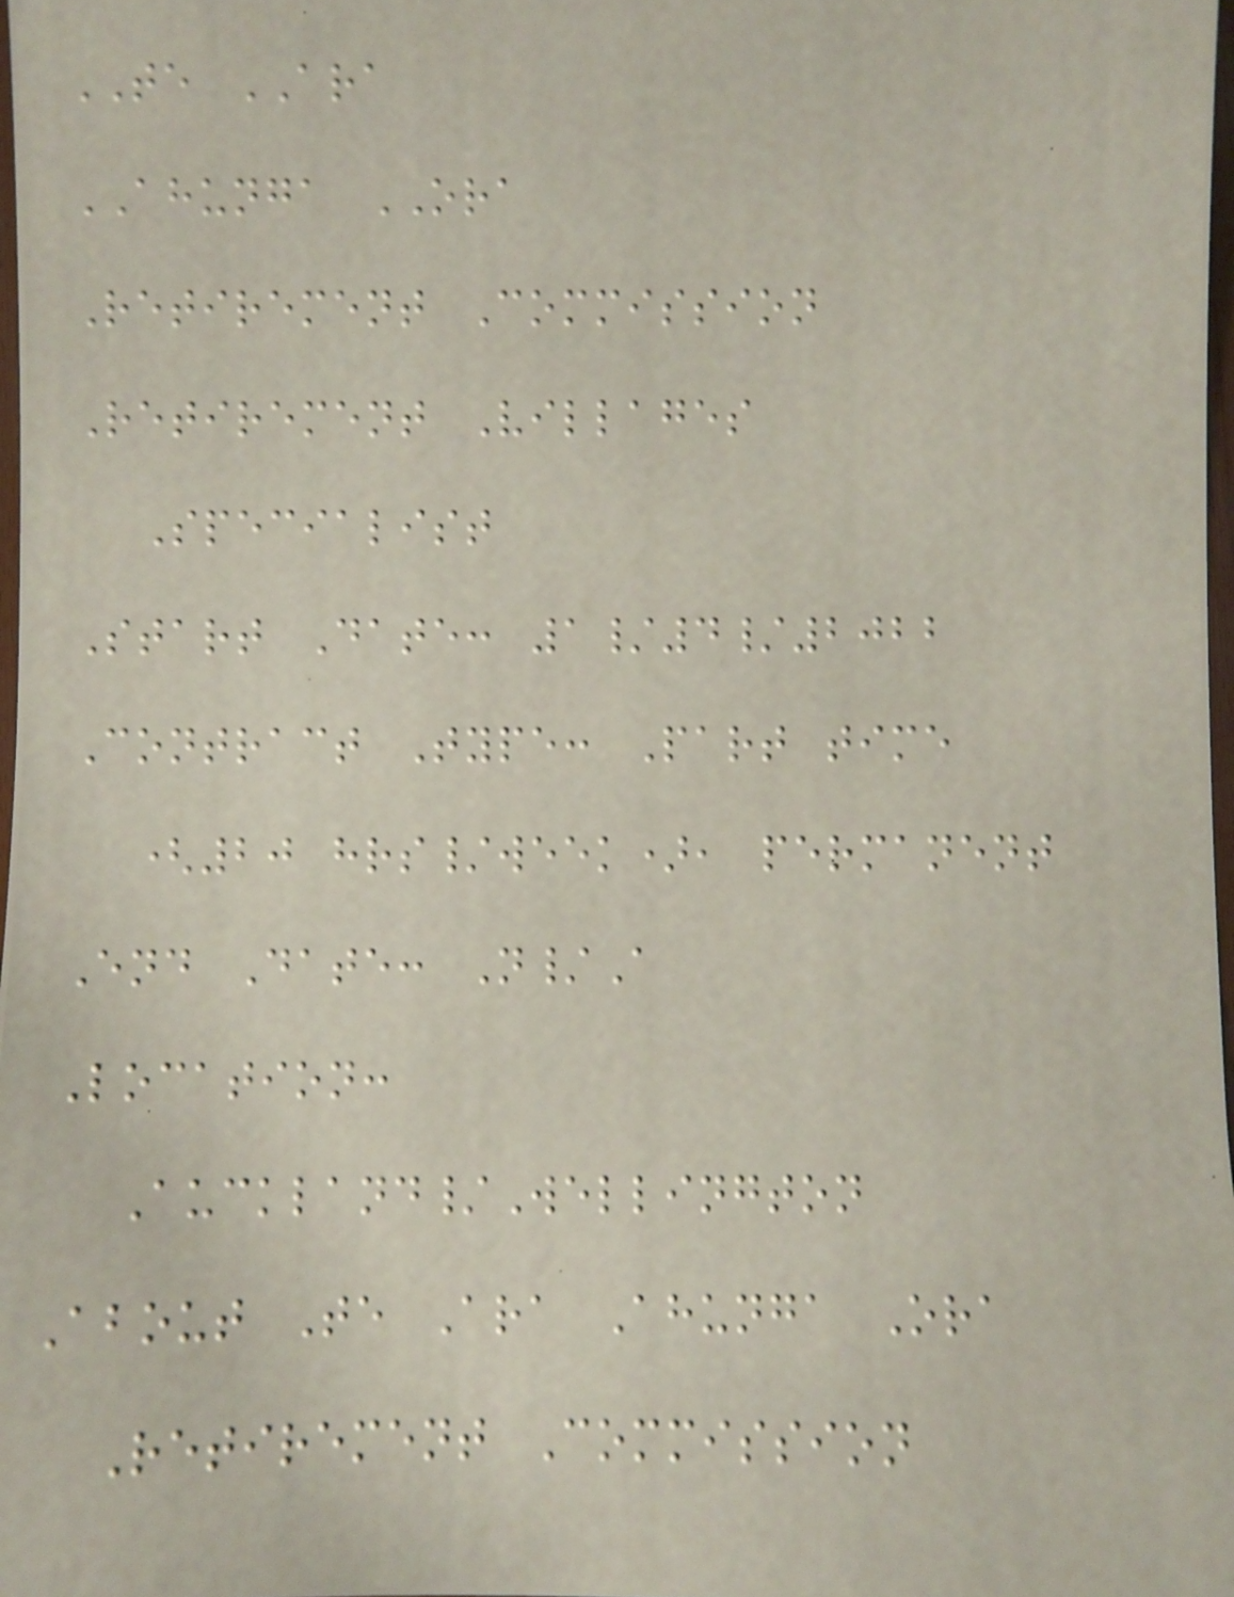TE ARA
AHUNGA ORA
Retirement Commission
Retirement Villages
Specialist
Start Date: 1/4/2022
Contract Type: Part time
(20 hrs/week), permanent
End Date: N/A
Location:
Auckland/Wellington
About Te Ara Ahunga Ora
Retirement Commission
